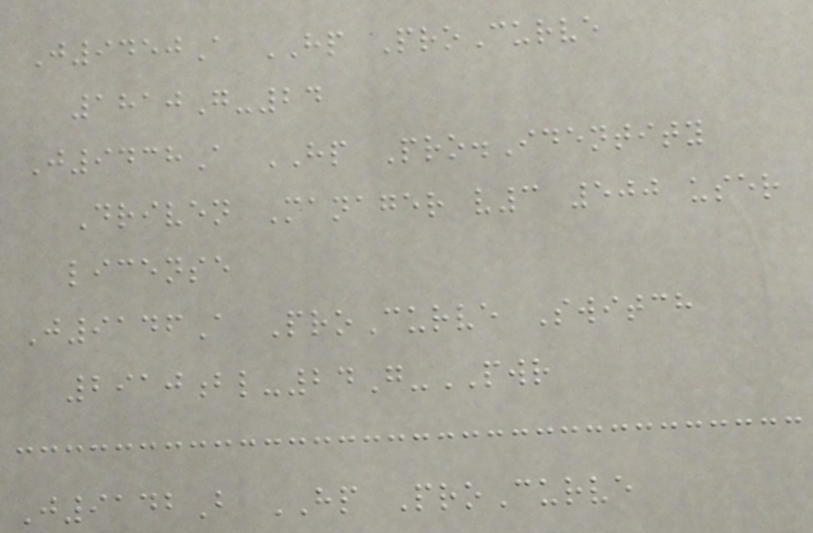J9450A HP ProCurve
1810G-24
J9438A HP Pro.Identity
Driven Manager v3 500 user
license
J9146A ProCurve Switch
2910bl-24G-PWR
J9142B HP ProCurve
